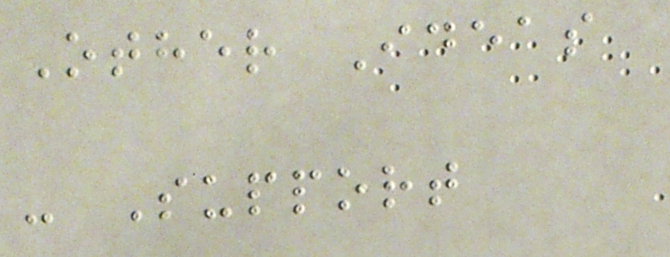Other Ideas
- Support
